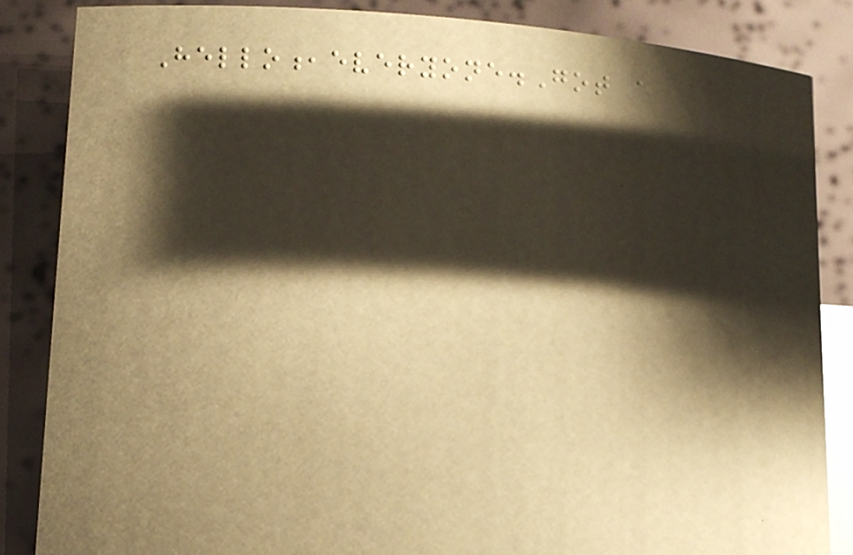Hello,everyone.Got a
